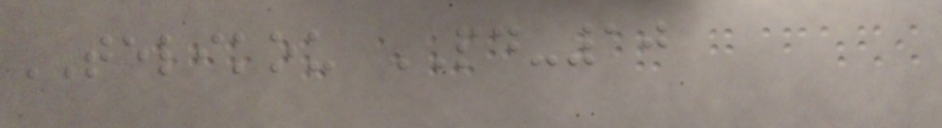TELIKOU PD-10
